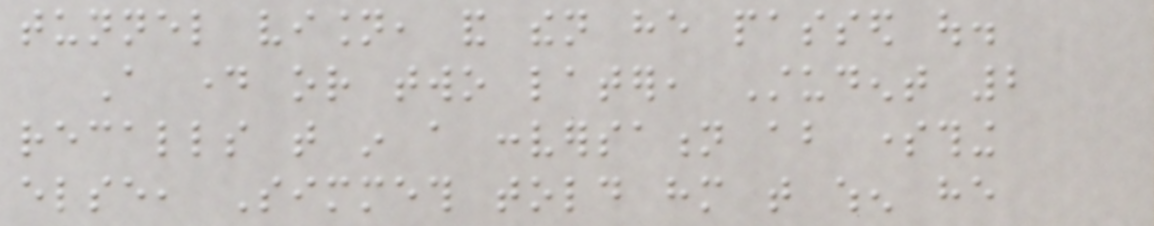tunnel vision, and then he passed out.
A day or two later, Student 2
recalls that in a conversation about something
else, Simmeth told him that when he
